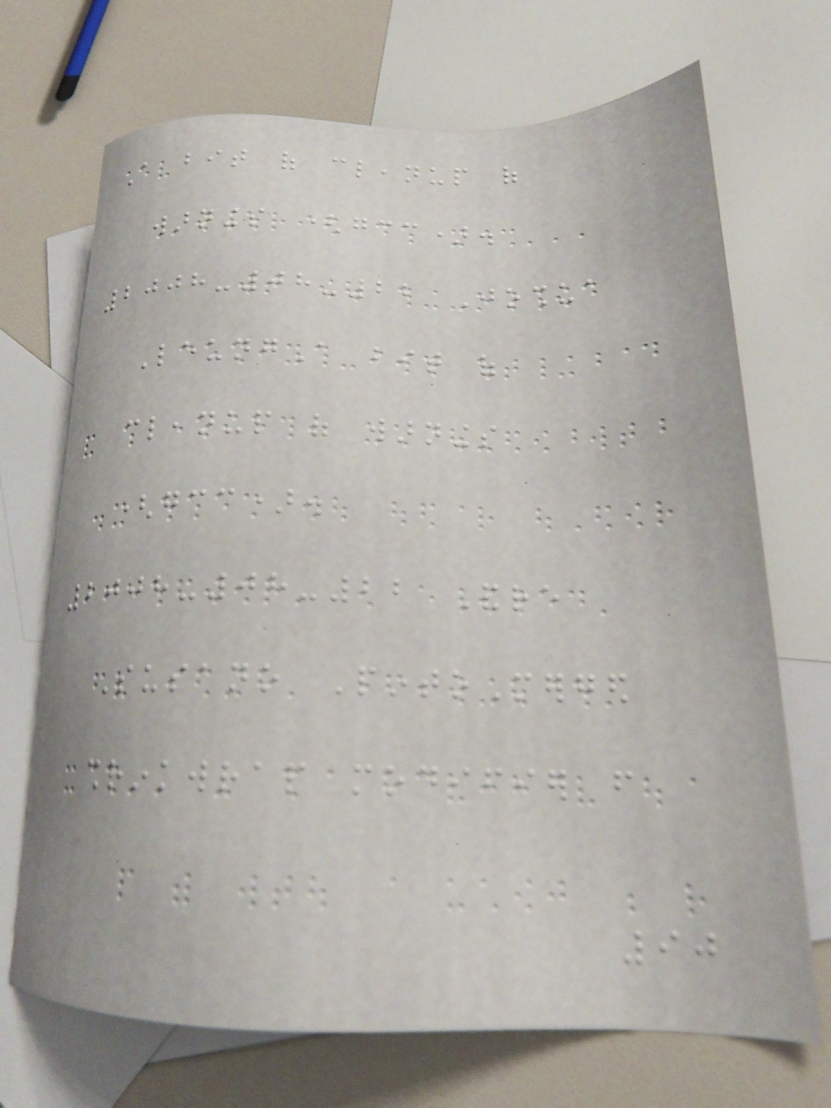A bit of cleanup of
warnings (gcc).
2008-08-22 Joshua
LeungA bit of
cleanup of warnings
(gcc).
2008-08-22 Andre
Susano PintoMerged
shrinkwrap modifier from
90
